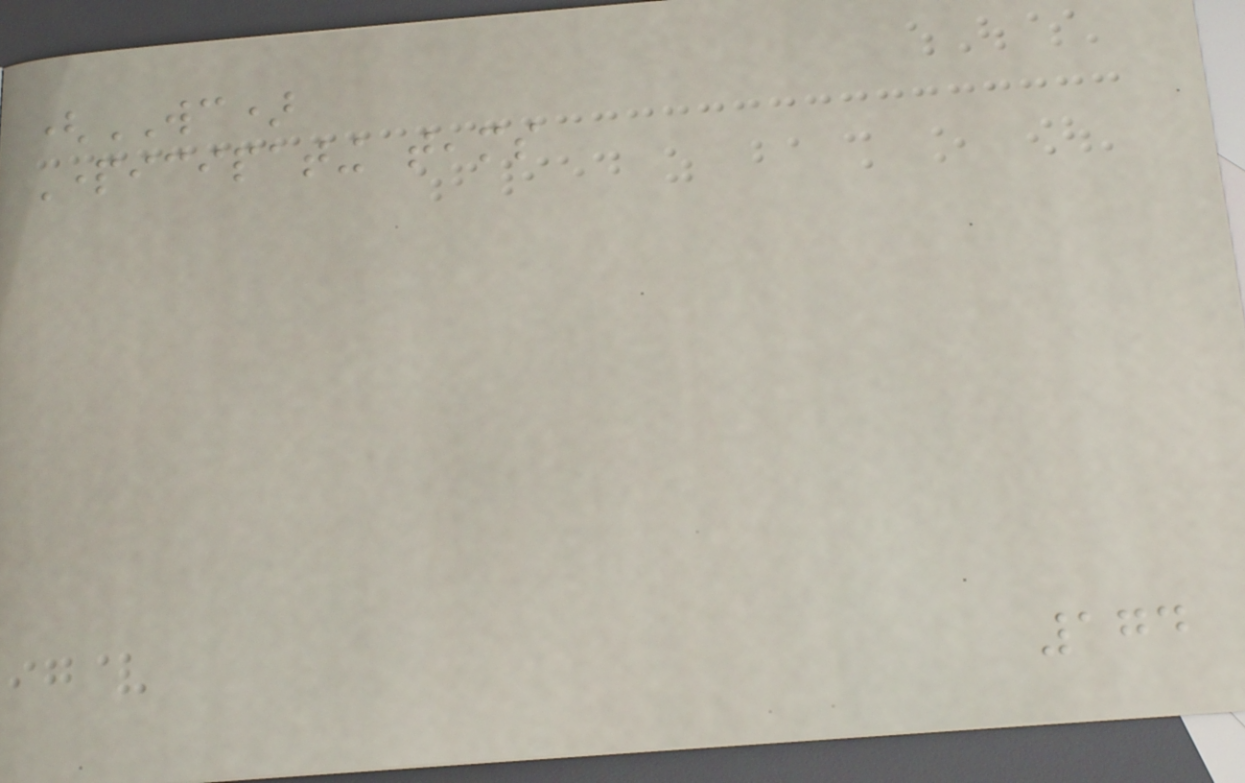(WC)
Participating teams
174
